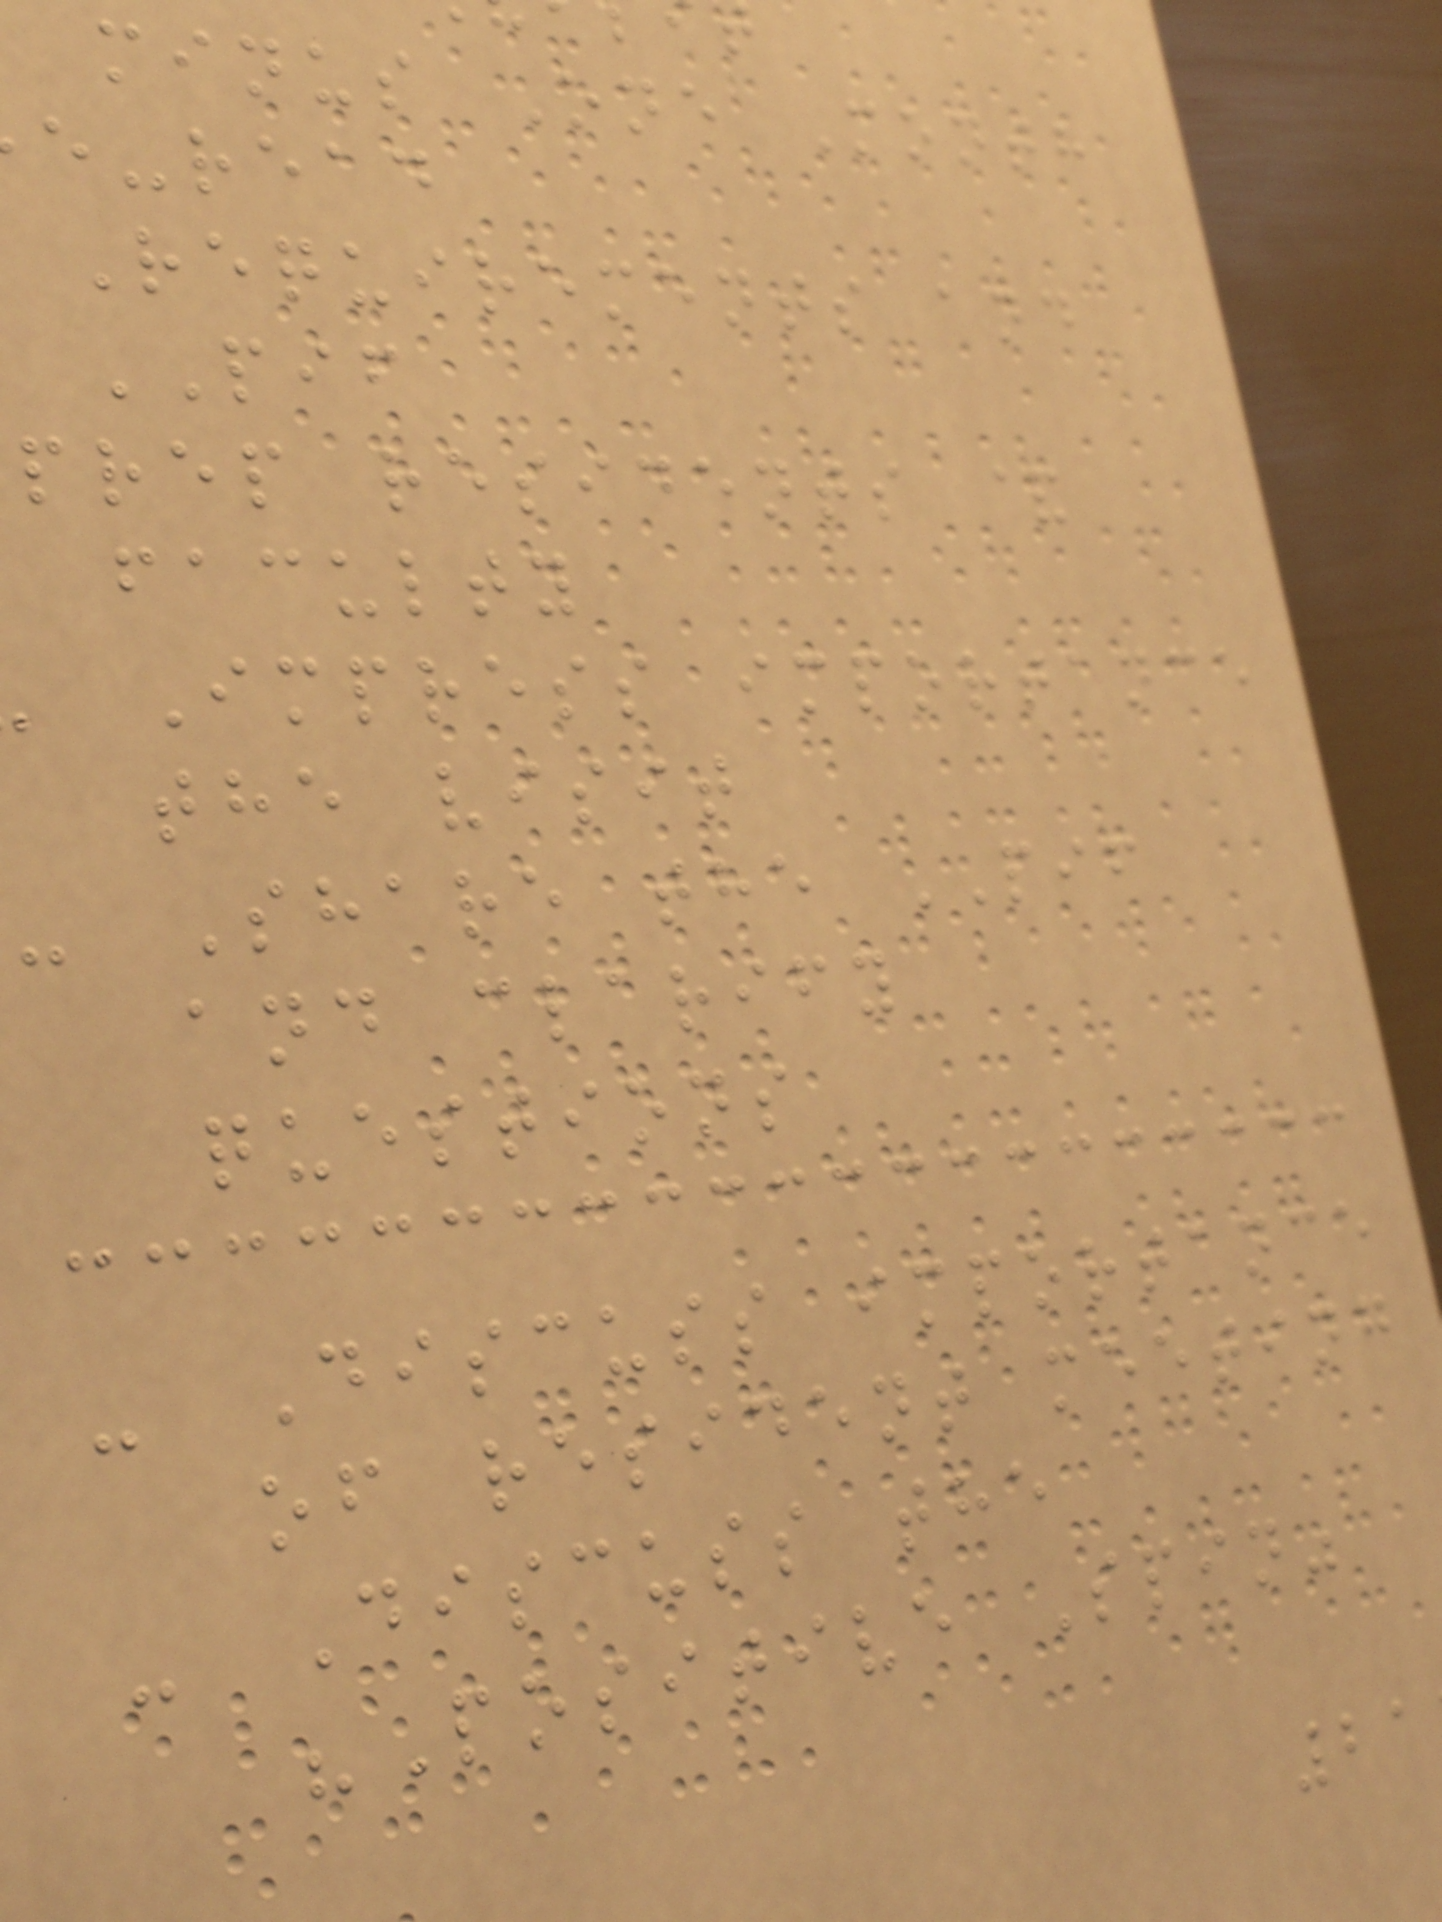minus One Month
e-read
Requirements and
PIF
prep residents &
faculty
Impress importance
the visit
- Share the PIF
and clarify
questions
- Discuss importance
of resident meeting
- Discuss the
"Positive Spin"
